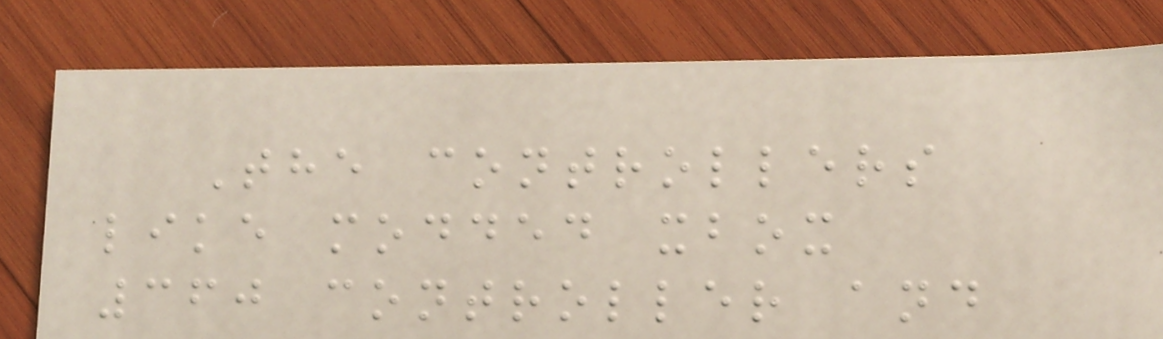The controllers
like modded xbox
360 controller and
